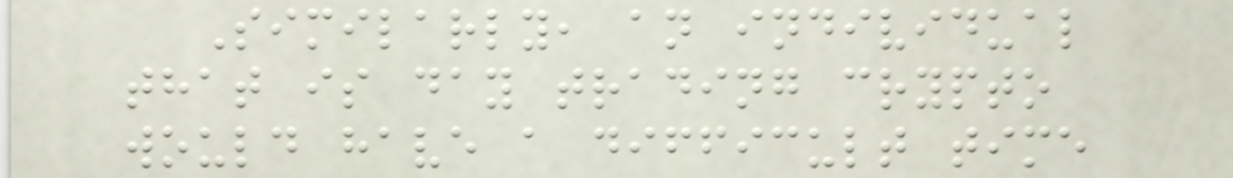Similarly, an individual
that is day trading crypto
would have a difficult time
